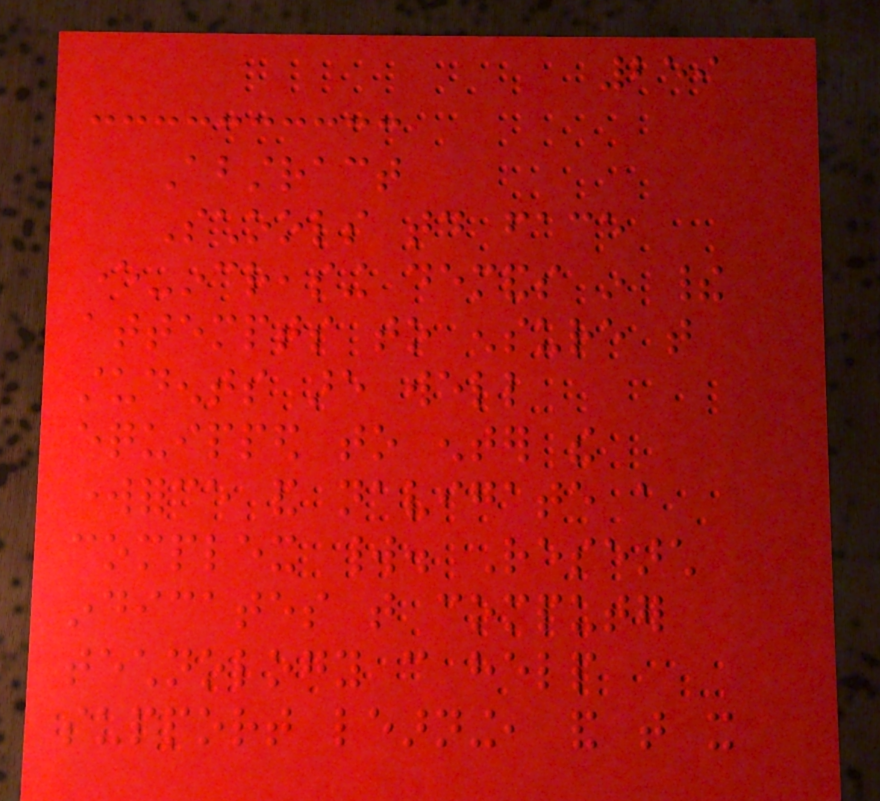259
Abstract
Schools today face
ever-increasing demands in their
attempts to ensure that
students are well
equipped to enter the
workforce and navigate a
complex world. Research
indicates that computer
technology can help
support learning, and that it
